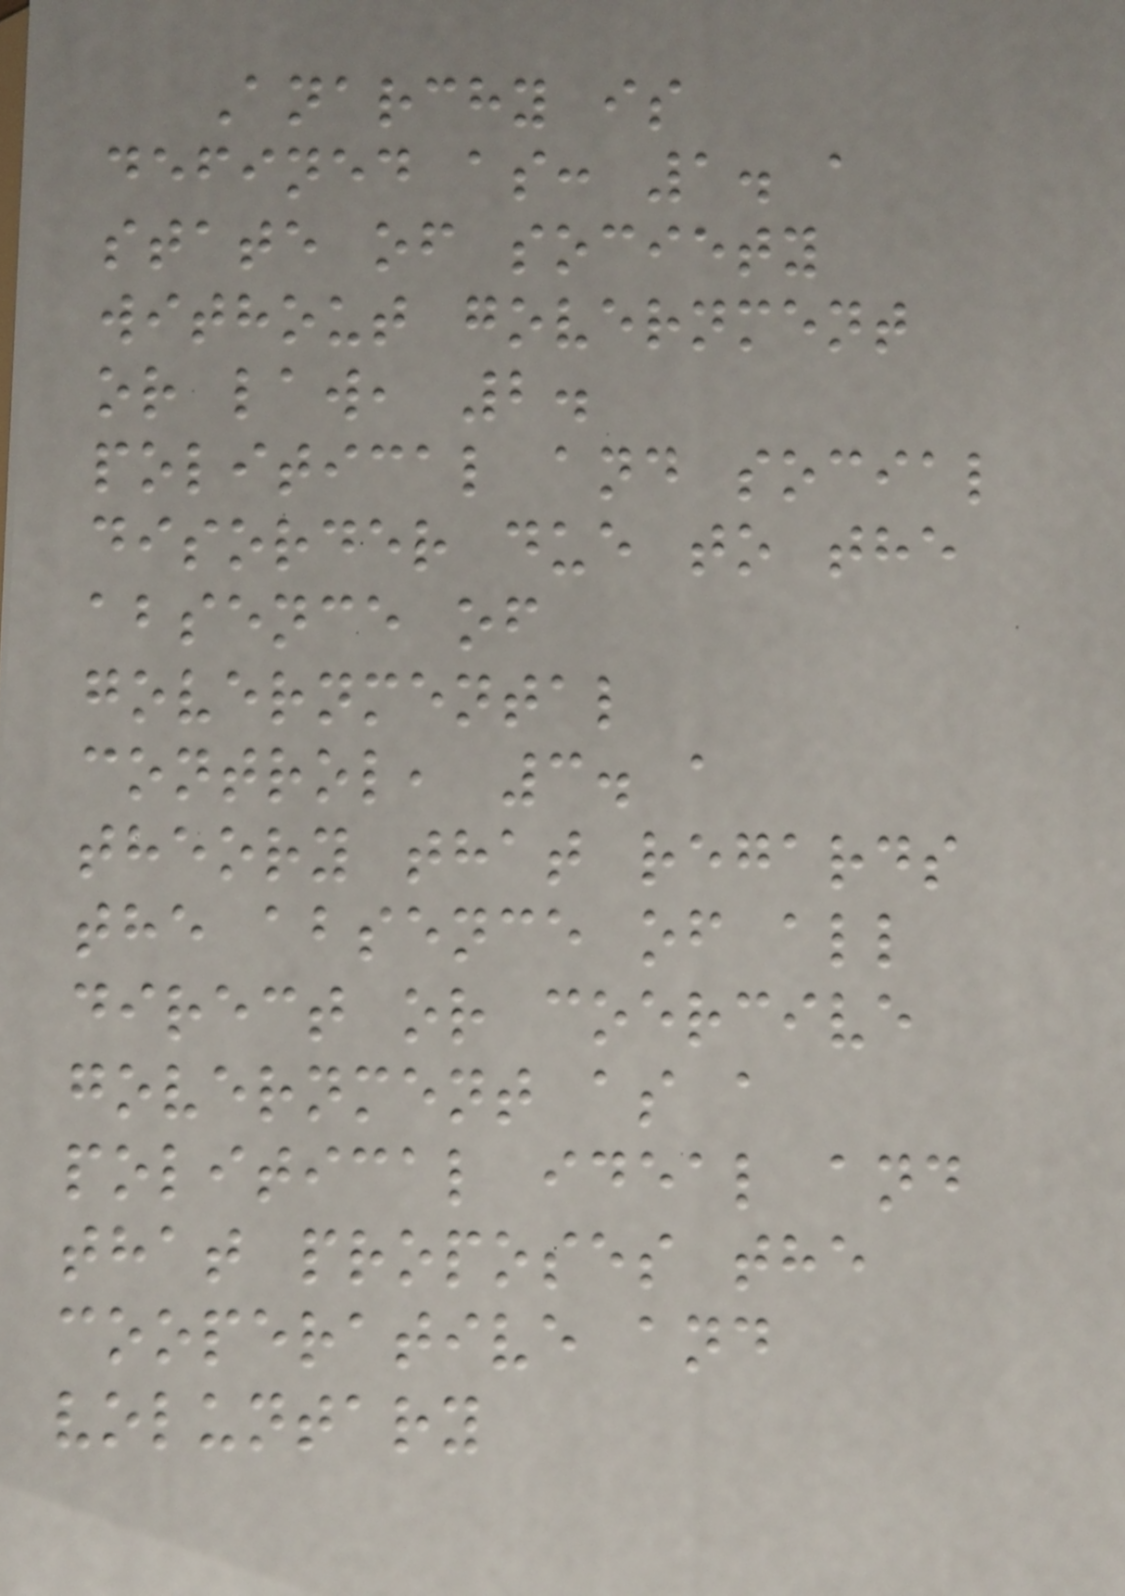Anarchy is
defined as: 1. a
state of society
without government
or law, 2.
political and social
disorder due to the
absence of
governmental
control, 3. a
theory that regards
the absence of all
direct or coercive
government as a
political ideal and
that proposes the
cooperative and
voluntary
